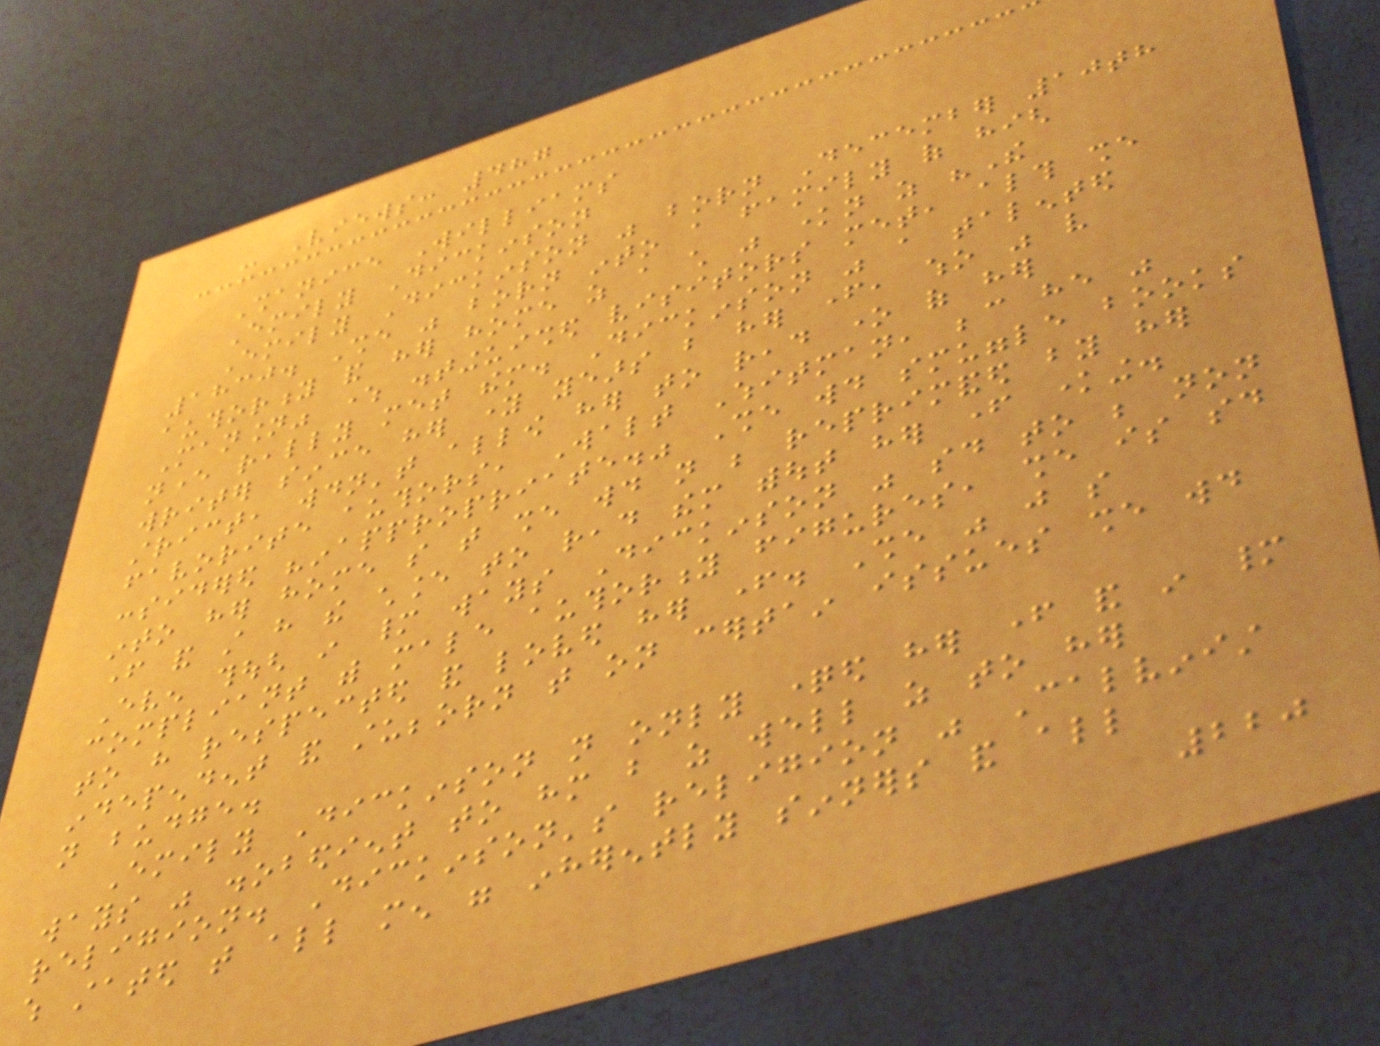- Views: 487
Shanice Williams
Emily Dickinson
Emily Dickinson was born December 10th
1830. She was born into a family of high
authority and her home as a child was known as "The
Mansion" where distinguished visitors met, although she
never really met them. Dickinson was a talented
writer since her young years but her father, who was very
strict, wouldn't allow her to read one of her
favorite authors, Walt Whitman, because he was
considered "inappropriate." She would smuggle books
into her home so that she would not be reprimanded by her
father and still have the chance to read them without her father knowing.
Even though in many ways Dickinson was said to be non
compliant with male authority figures, she is said
to have respected and loved her father. She was just so
independent and stubborn that on certain issues she would
not budge.
Emily Dickinson not only questioned her father and in many
ways was disobedient to him but as well as to her
religion. Dickinson's religion was Calvinist
which stated that all men were inherently sinners and all
220
